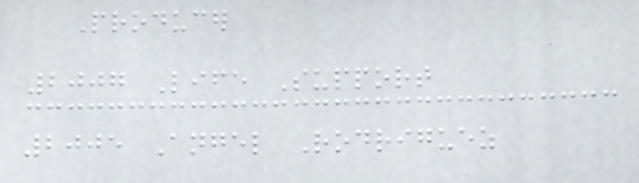Producer
2007 Life Support
2005 Angel Rodriguez
